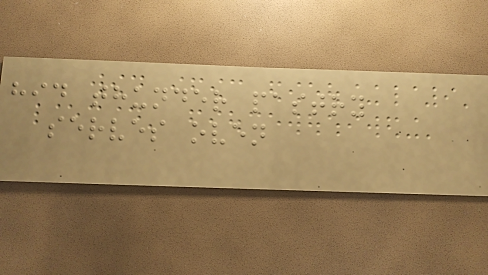hid thunder pastry
serves oven
